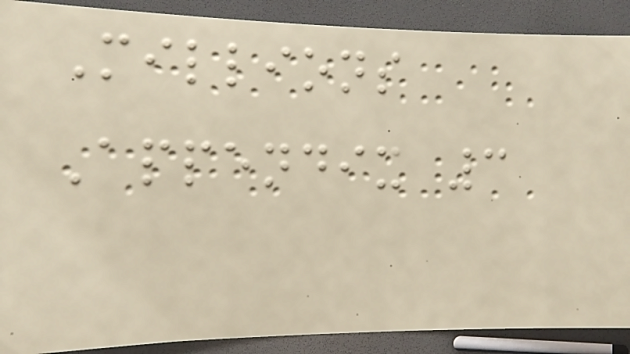Millions
Appendix 3
